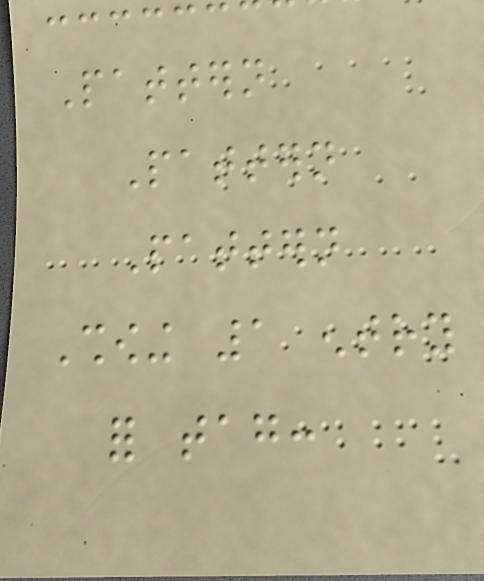Pattern
Pattern
Pattern
Showing 1 entry
for tag:
